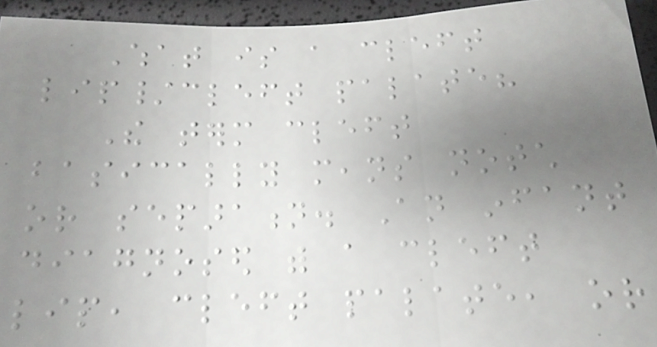What is a cleft
lip/cleft palate?
The term cleft
basically means notch
or separation. An infant
diagnosed with a cleft
lip, cleft palate, or
